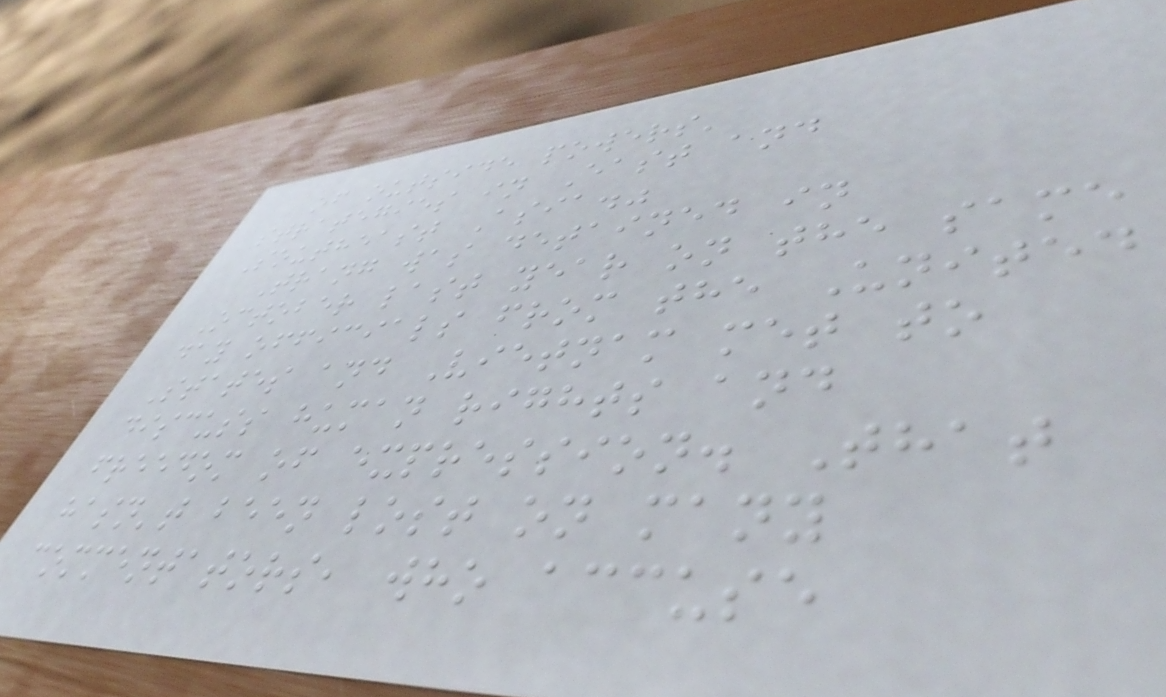of outside powers'
strategies in East and
Southeast Asia."
Trang was detained in
October last year on the same
day officials from the United
States and Vietnam met to
discuss human rights and
freedom of expression. That
hasn't been lost on many
commentators, who accuse
